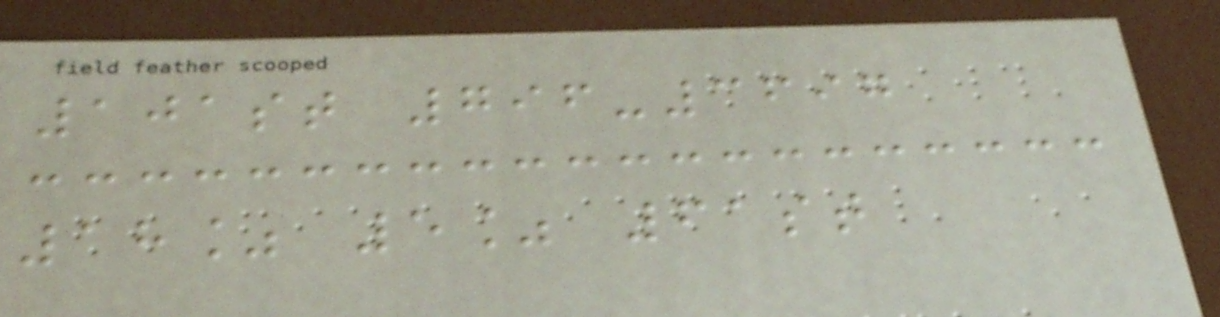101st 796-3697
18% 5% 61st
